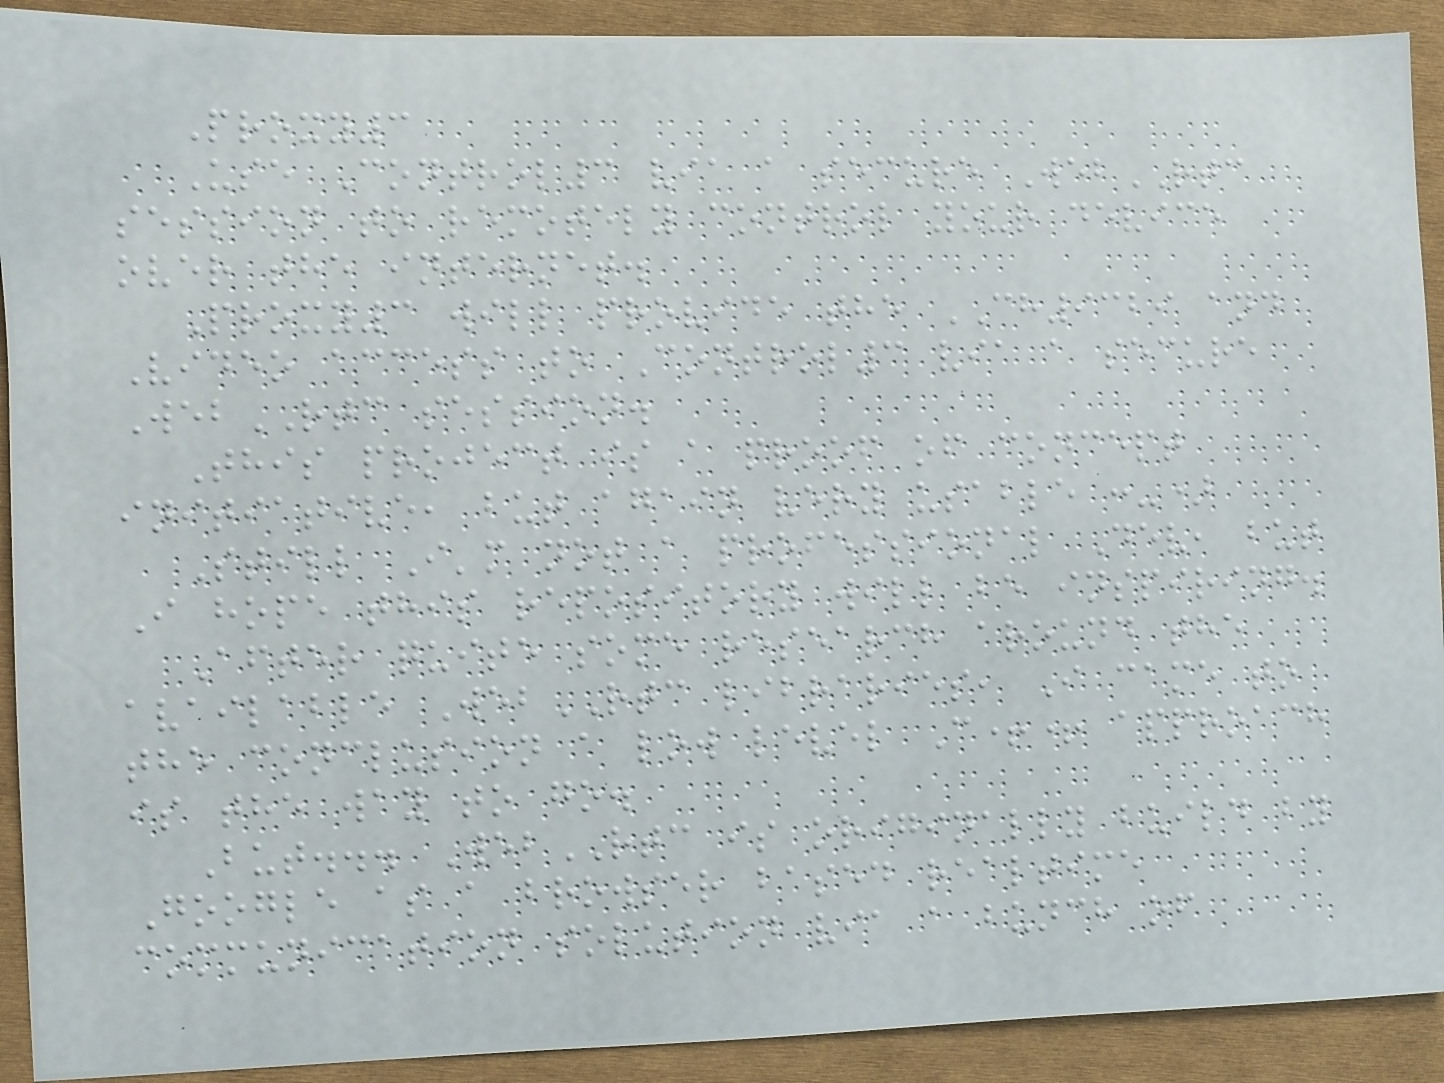Proxy3
Use Control3 via a secure WebRTC
session to remotely control your device
over the internet.
Proxy3 will provide the CH9329 and
Video access to Control3 via a secure
WebRTC session.
This project is a proof of concept
initiative, but again very usable :-)
Still I'm not a professional Dev, but
I hope this repository will be inspiring.
After quite some research around the
available WebRTC libraries, I came to
the conclusion a low level C++ approach
is the way to go.
But... WebRTC is originally build by
Google as a browser based realtime
communication solution via a bunch of
